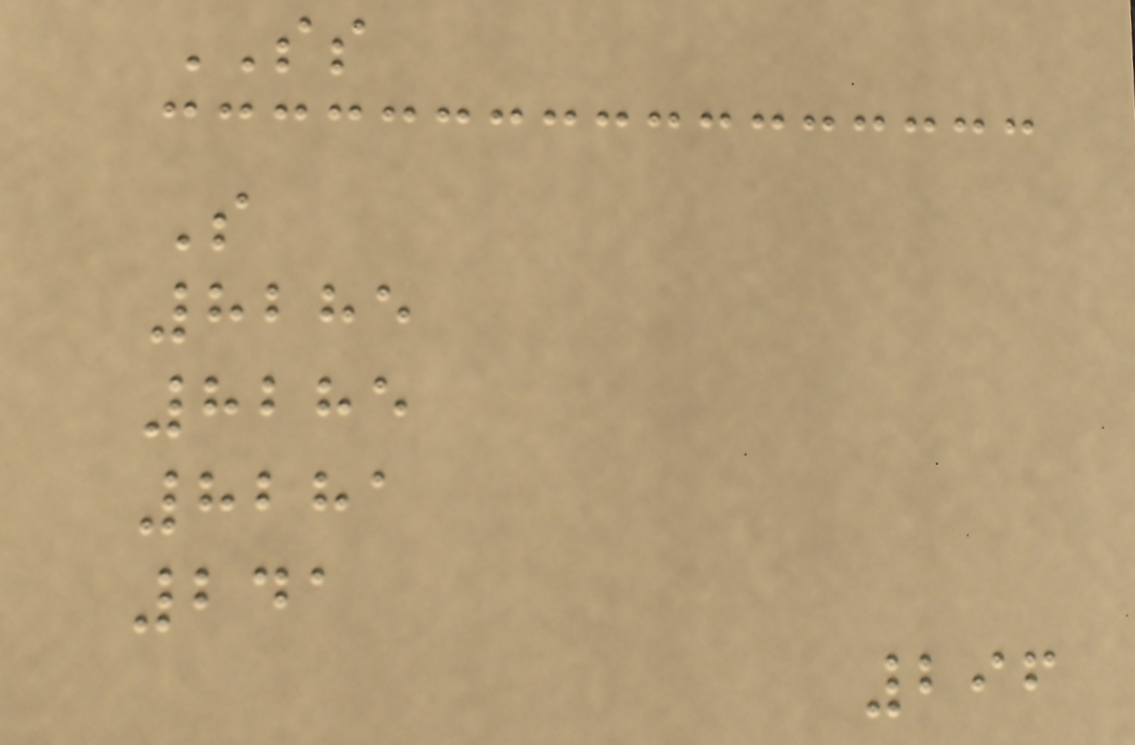SS
S
8285
8285
8281
241
296
